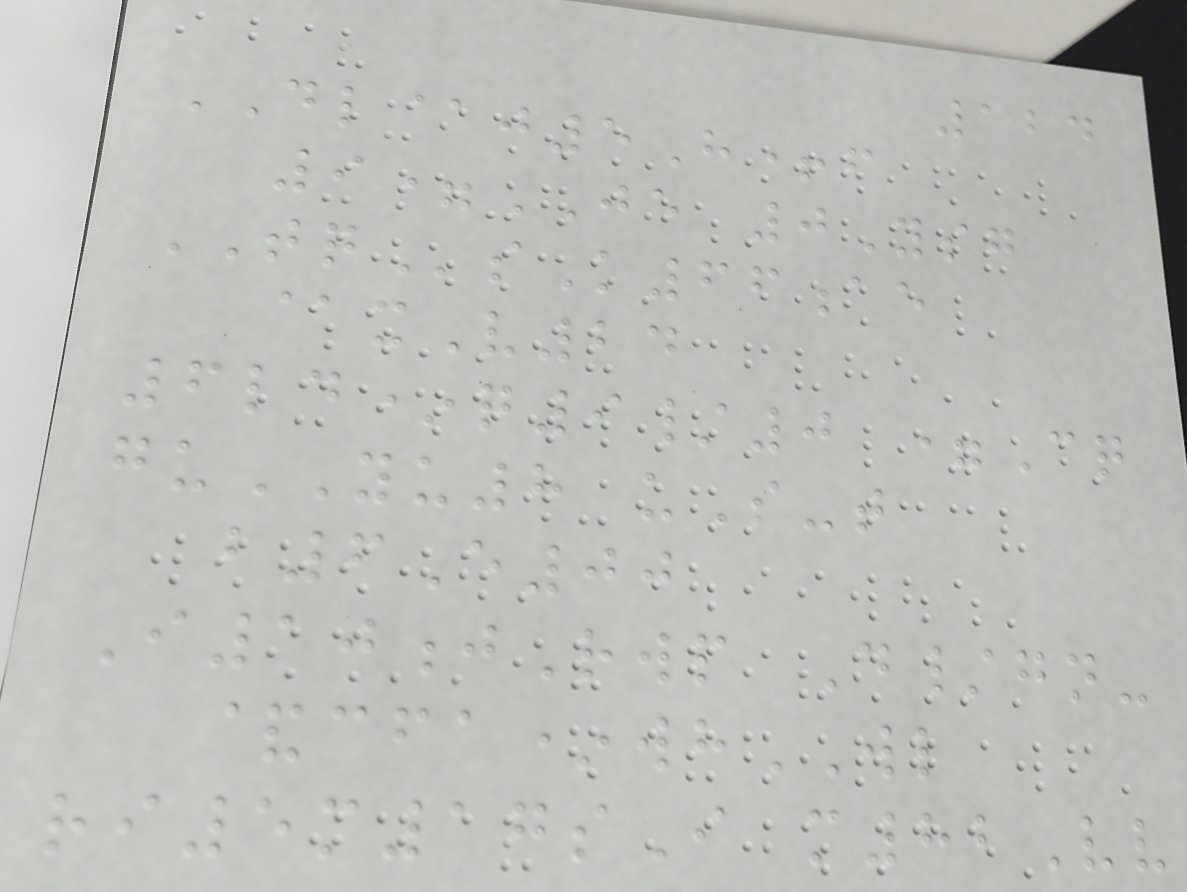124
DL@j5H+f
9=JE 0Ysg
TQsK66ae
@xV24
6ld*q9/0 =Cq
guYU8 uS-t
b6E00
I10jRwp D/gn-
&cfa*whWL
ri5m17sI m82Vv
